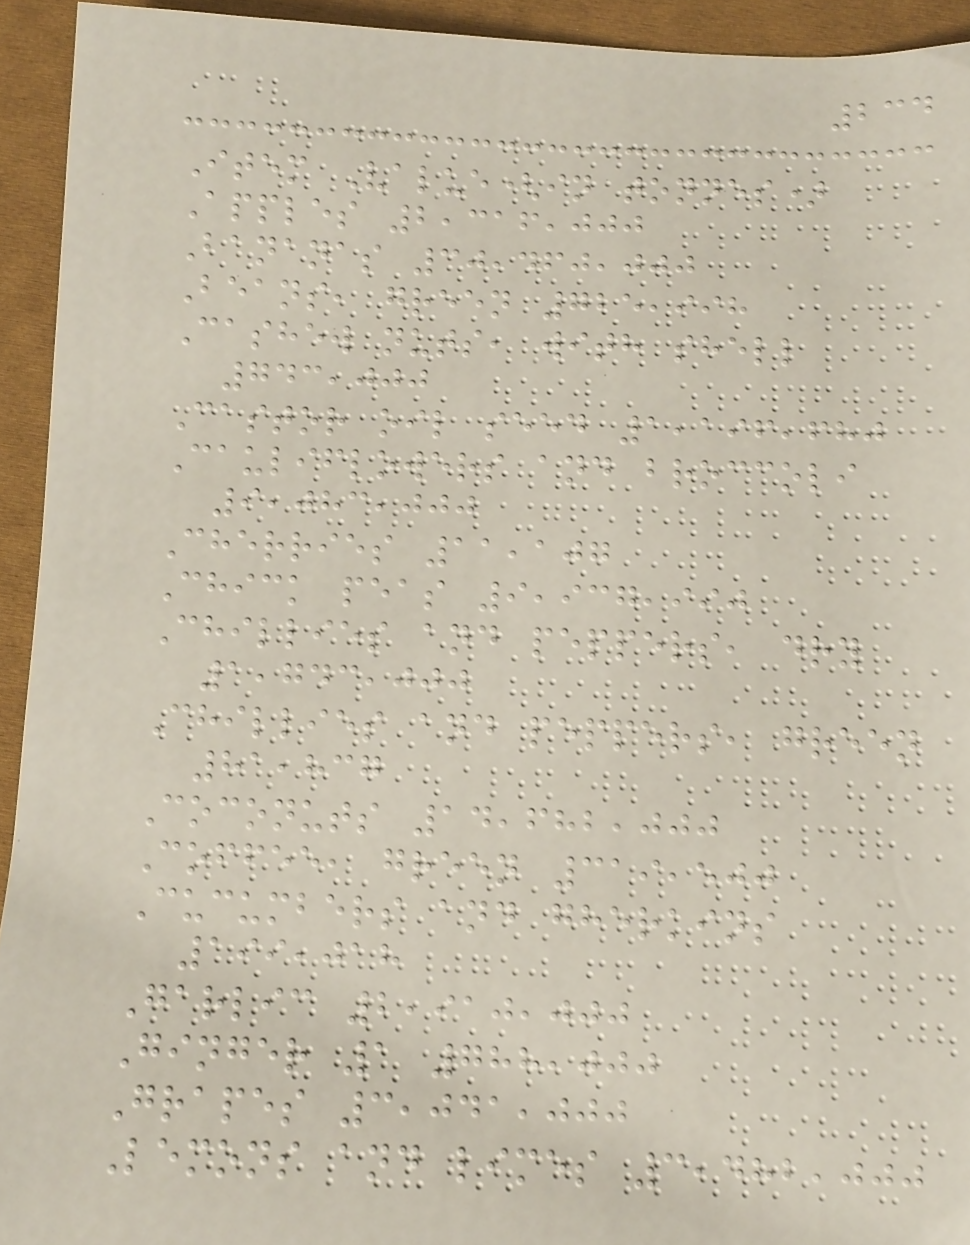234
Item Value(in tonnes)
Apples 2,316,000
Bananas 30,460,000
Beans, green 725,998
Cashew nuts, with shell
743,000
Castor oil seed 1,196,680
Cauliflowers and broccoli
9,083,000
Cherries 11,107
Chick peas 9,937,990
Chillies and peppers, dry
1,743,000
Chillies and peppers, green
81,837
Coconuts 14,682,000
Coffee, green 319,500
Cucumbers and gherkins
199,018
Garlic 2,910,000
Ginger 1 788,000
Grapes 3,041,000
Lemons and limes 3,482,000
